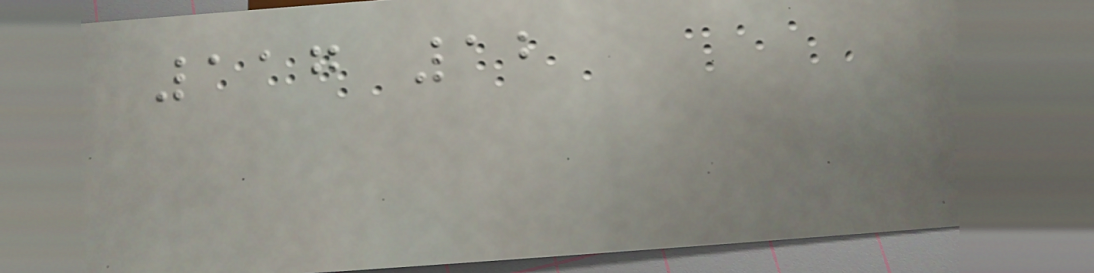117 12
